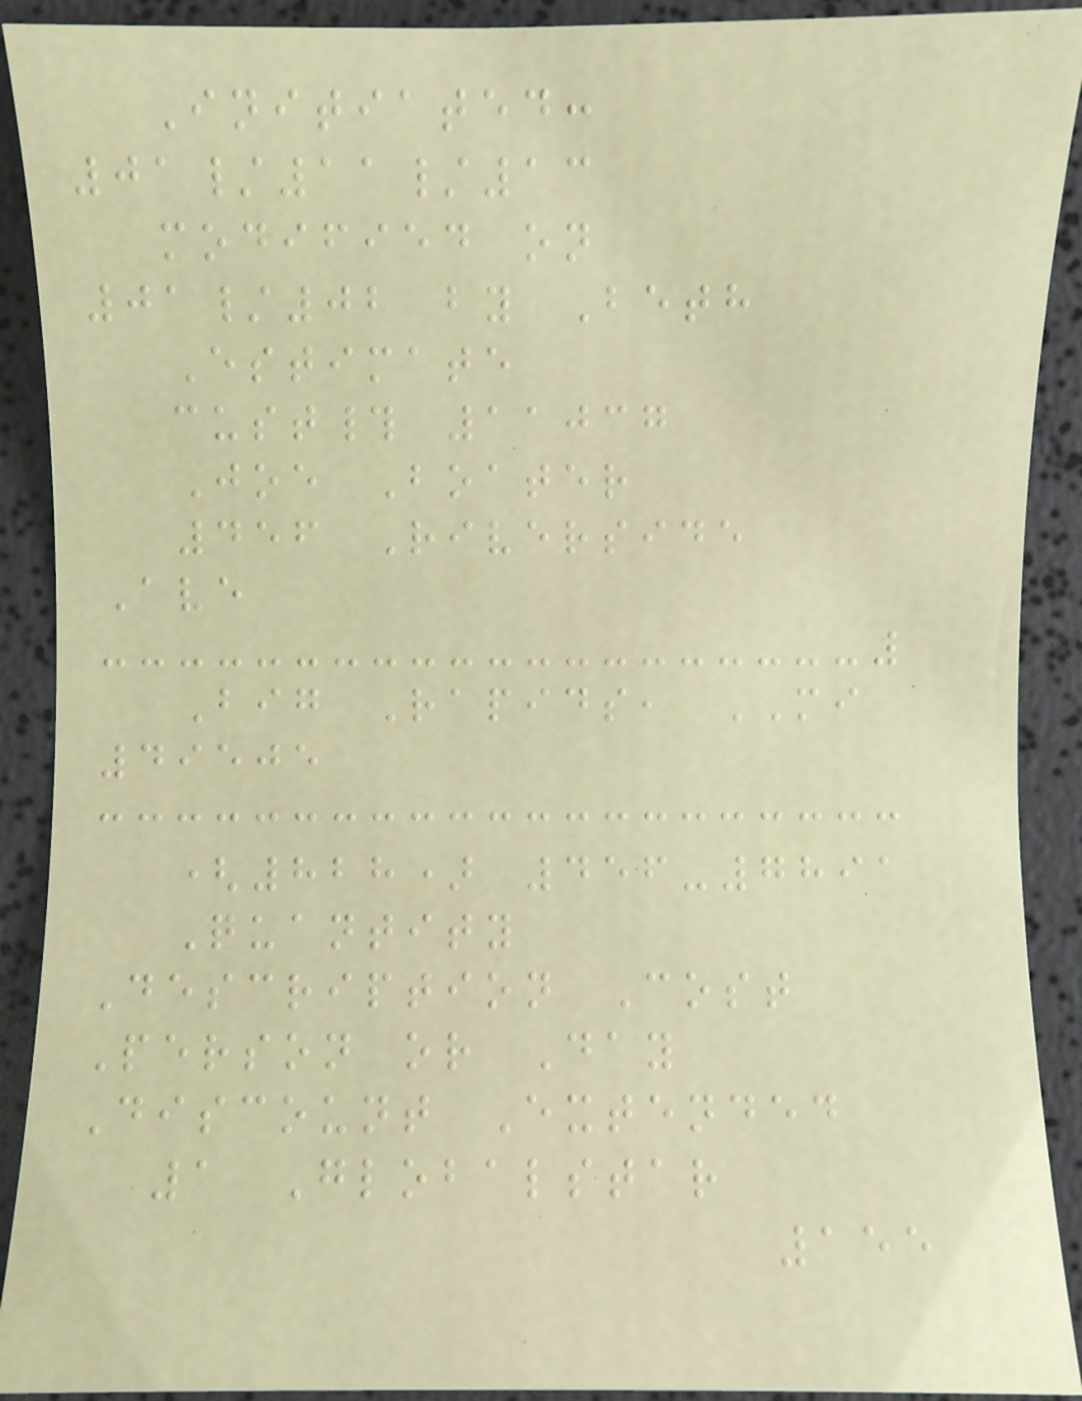Initiated:
01/11/13
modified on
01/02 by Beth
Estimate
cust# 11037
Joe Boater
456 Riverside
Ave
Big Rapids, MI
49505
(828) 456-7891
Quantity
Description Cost
Person or Day
Discount Extended
1 Globalstar
155
